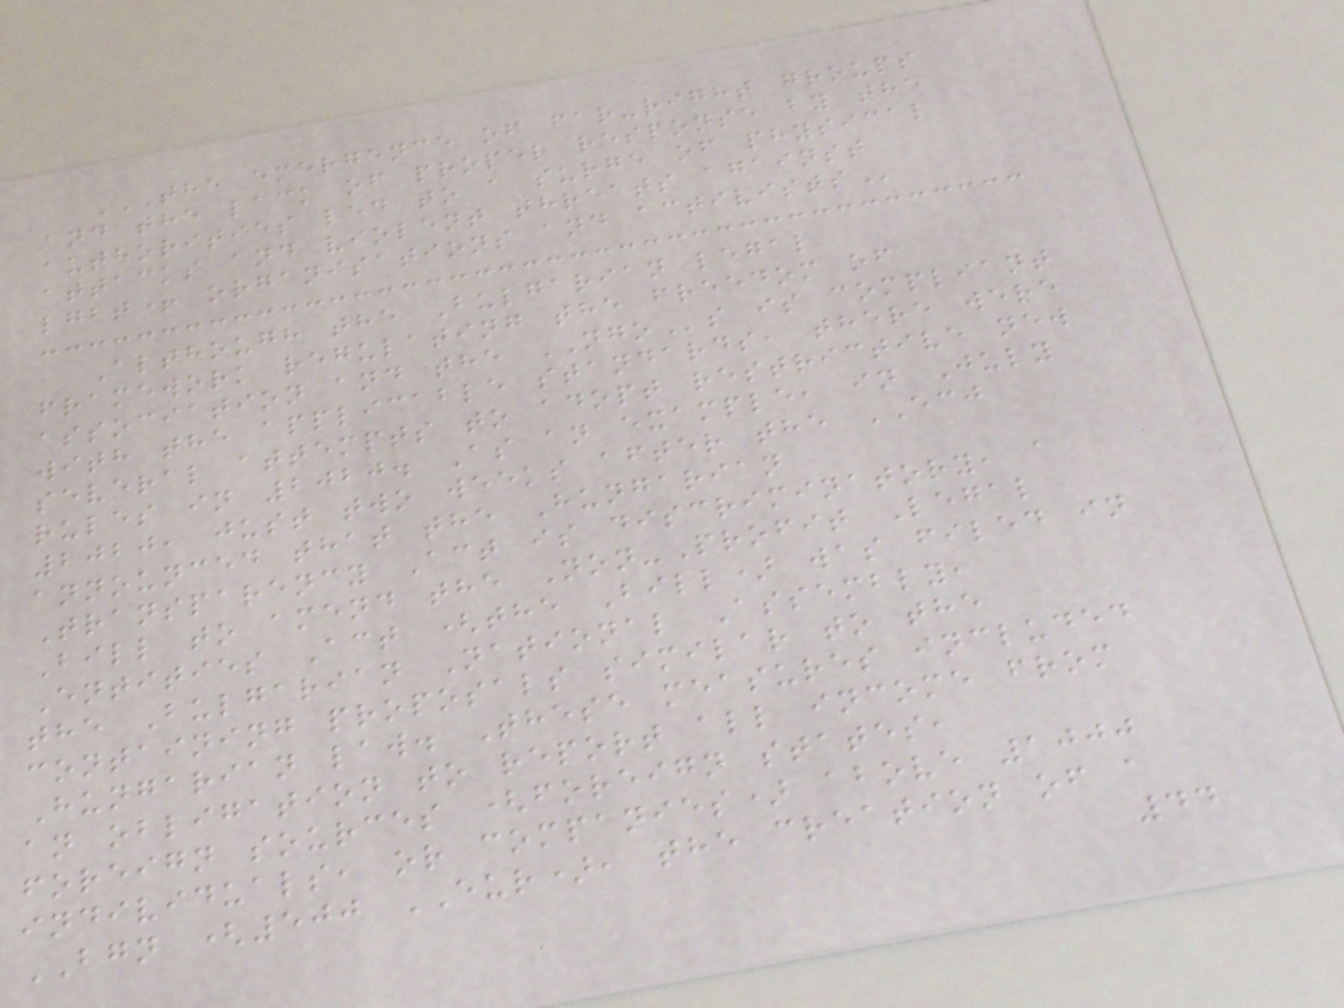THE EMERGENCE OF FAR-RIGHT GROUPS
AND THE LACK OF PROPER RESPONSE BY THE
AUTHORITIES LED TO A SURGE OF PHYSICAL
ATTACKS AND VIOLENT THREATS AGAINST
LGBT+ ORGANISATIONS AND ACTIVISTS
Although the Bulgarian legal
framework regulating the freedom of
association and the NGOs is compliant
with the applicable standards, there were
several attempts to adopt restrictive new
rules in 2020. As an example, in July
2020, just two weeks after the ECJ
announced that the Hungarian
Transparency Act is discriminatory, a
Bill to amend the Non-Profit Legal
Entities Act (the Bill) was filed in
the Bulgarian National Assembly,
containing proposals similar to the
Hungarian law. These measures included
an obligation to report all income from
foreign sources (foreign states,
individuals, or companies) above 1000
BGN (500 EUR), the creation of a
44
